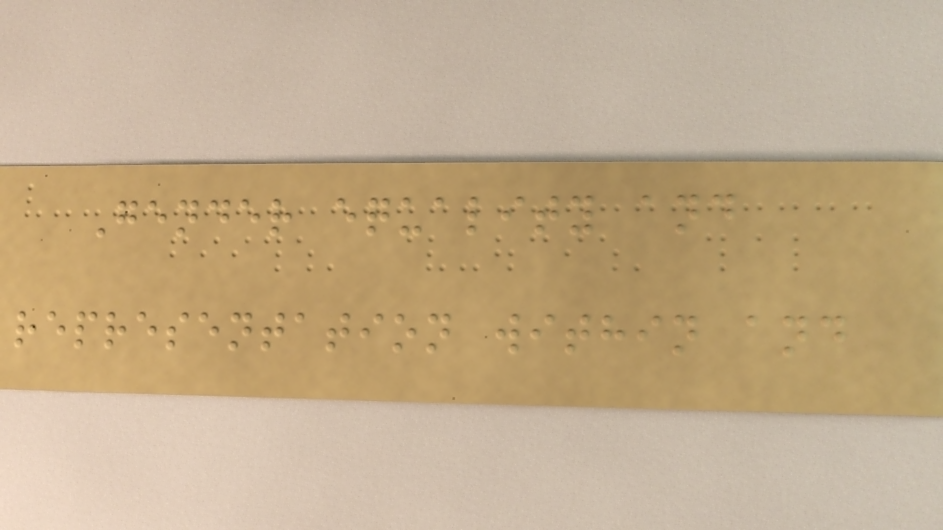Gender equality and
representation within and
